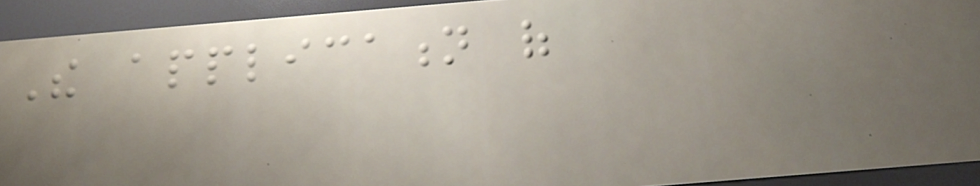The application of
